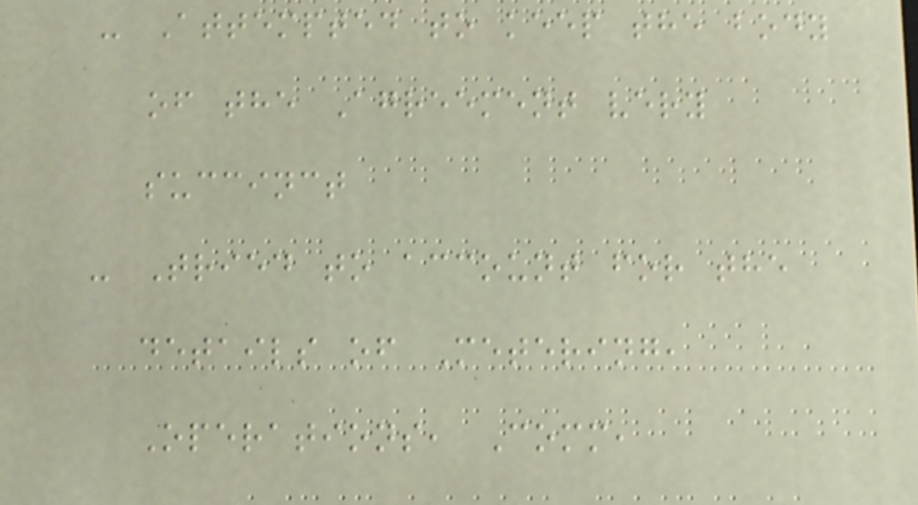- Attempted to keep the body
of the Agreement very
succinct
- Tried to account for the
details of Metering,
Operations, Comm,
